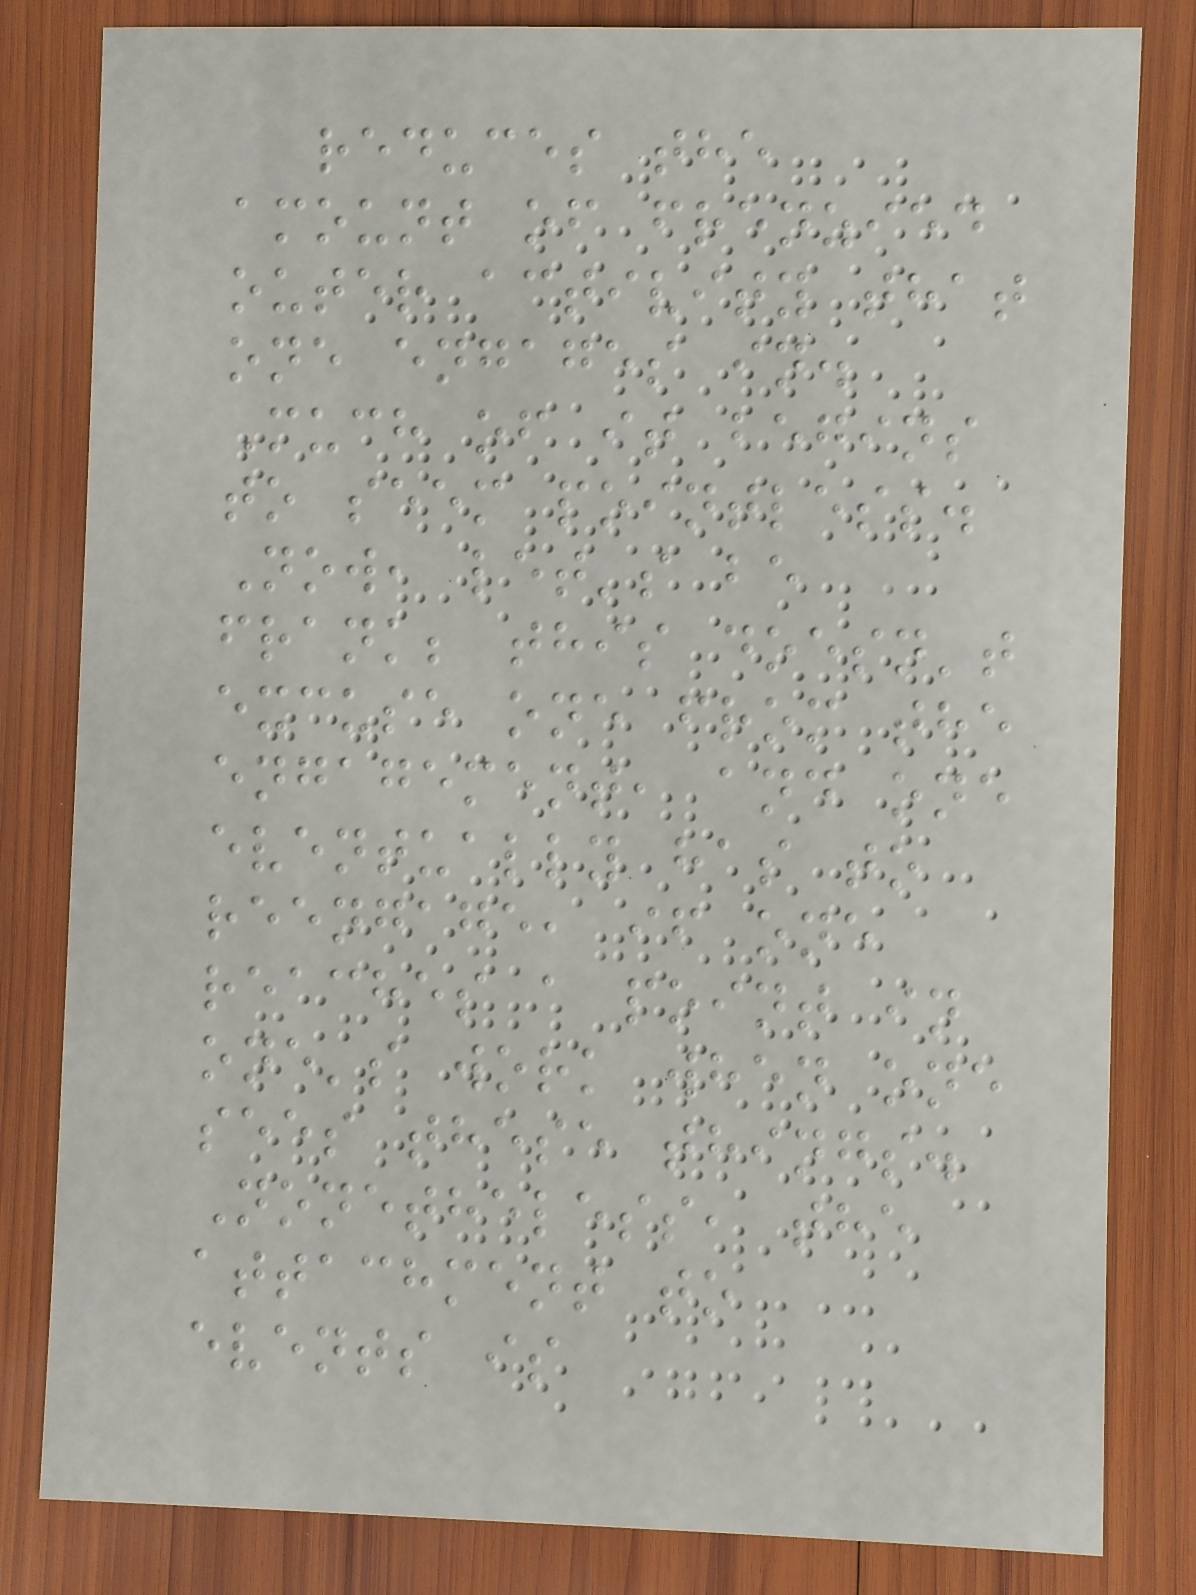reduces the
amount of frenzied
outer activity that
one engages in.
Much of it begins
to seem pointless.
Now, let's be
frank; this doesn't
excuse one from the
engagement, and one
eventually has to
reengage, if one
reaches a point in
one's work when one
sees these things.
Nonetheless, the
attachment to
events is
